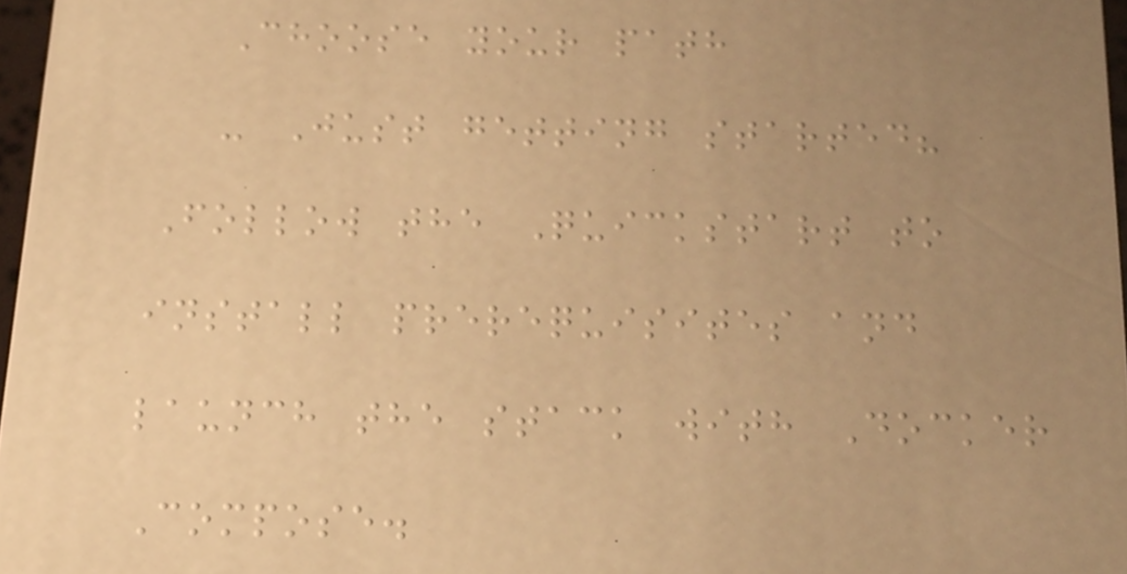Choose your path
- Just getting started?
Follow the Quickstart to
install prerequisites and
launch the stack with Docker
Compose.
